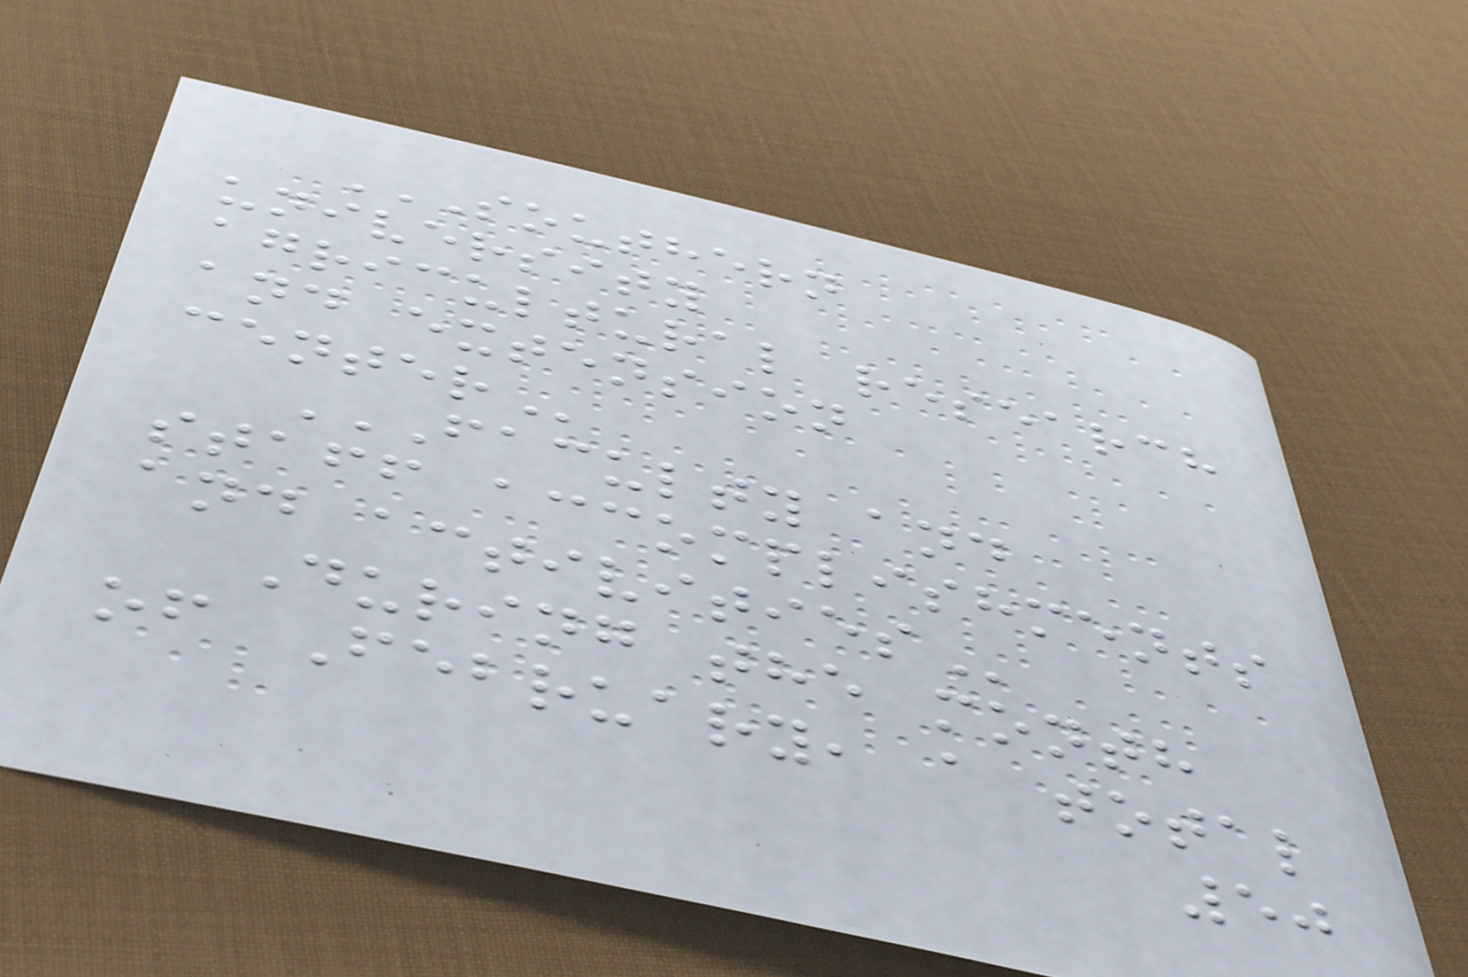SOUTHERN
UNIVERSITY
AGRICULTURAL RESEARCH
AND EXTENSION
CENTER
FACULTY AND
STAFF ACCOMPLISHMENTS
AND ACTIVITIES
During the month
of February, a total
50
